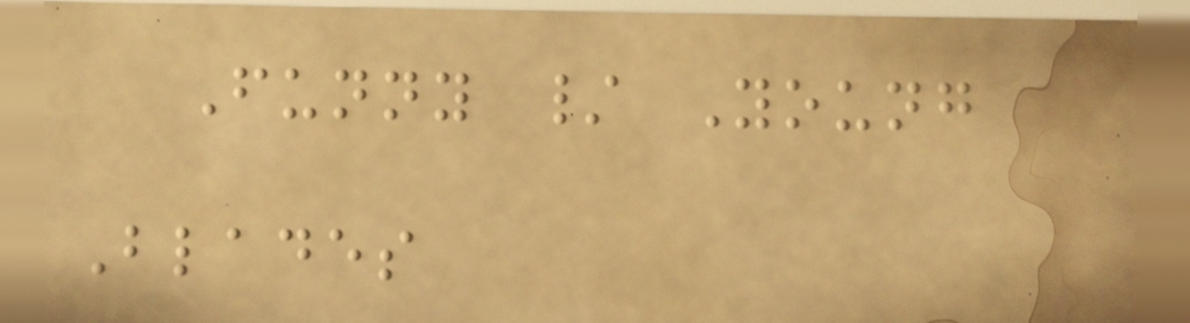Funny / Young
Blades
